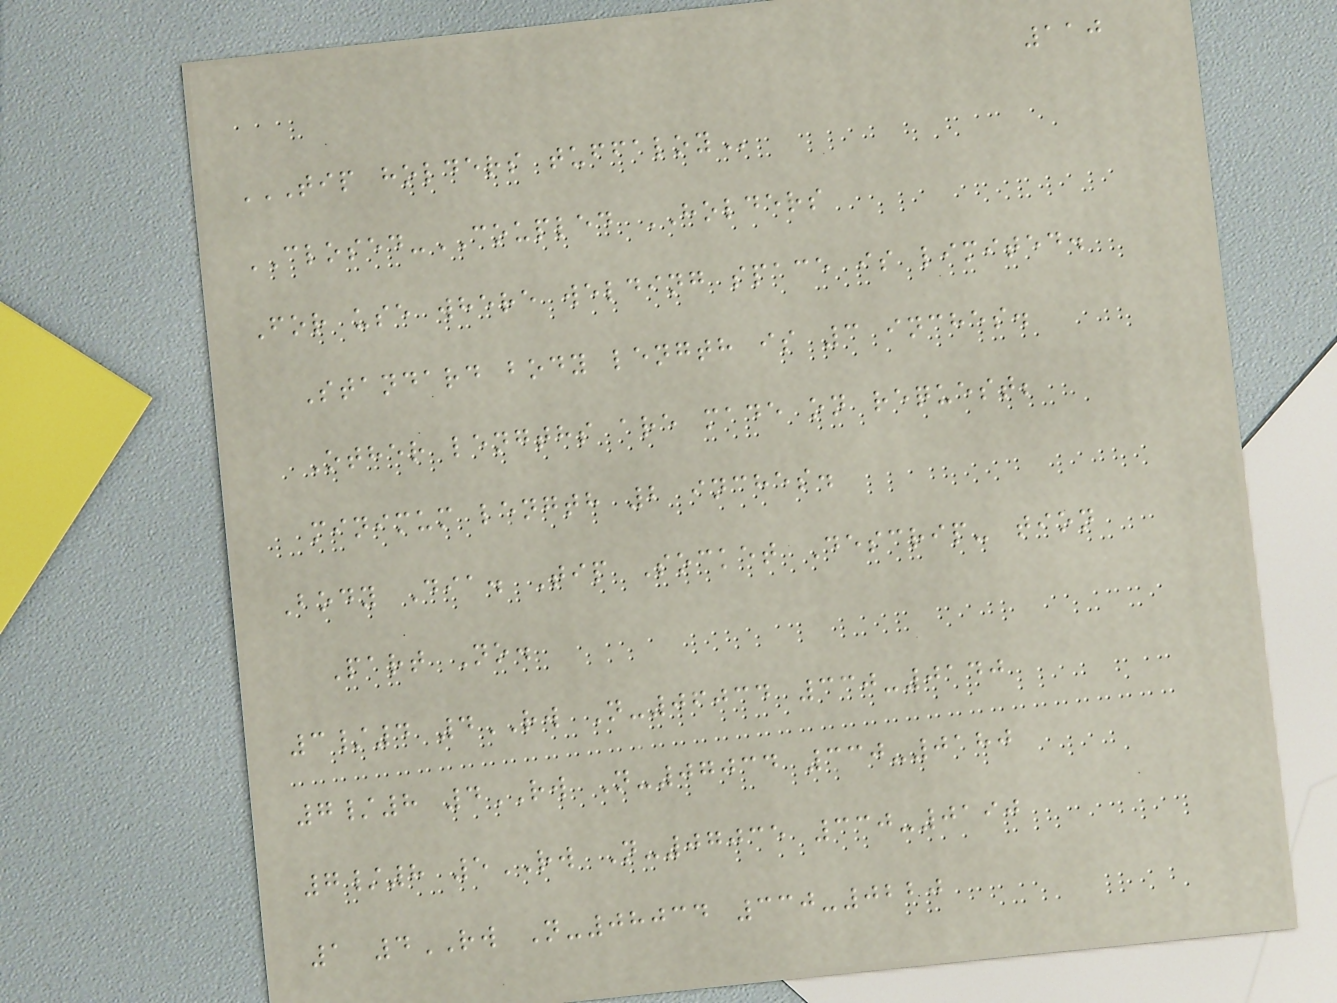110
TIP HOLDERS TUFFALOY
CLOSED-COUPLED HOLDERS
For use where welding space is limited.
Standard body length is 3 inches.
Other lengths are made on request;
minimum length 2 inches.
Body Dia. Tip Socket Descrip- tion
Part No.
3/4 4RW N-06034 330-0140
7/8 4RW N-07034 330-0180
7/8 5RW N-07035 330-0190
1 4RW N-08034 330-0220
